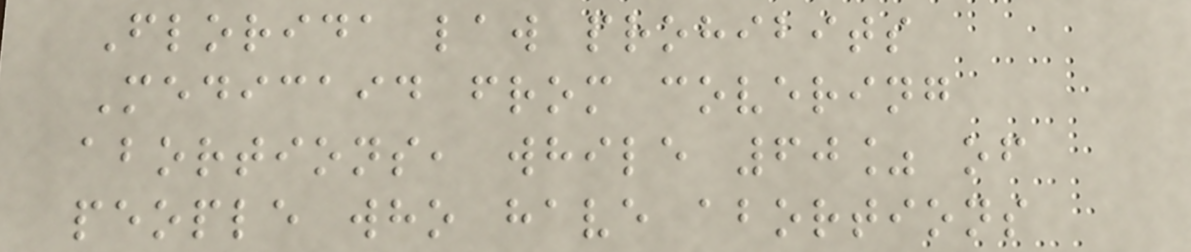Florida law prohibits
Medicaid from covering
abortions, while 60% of
people who have abortions
